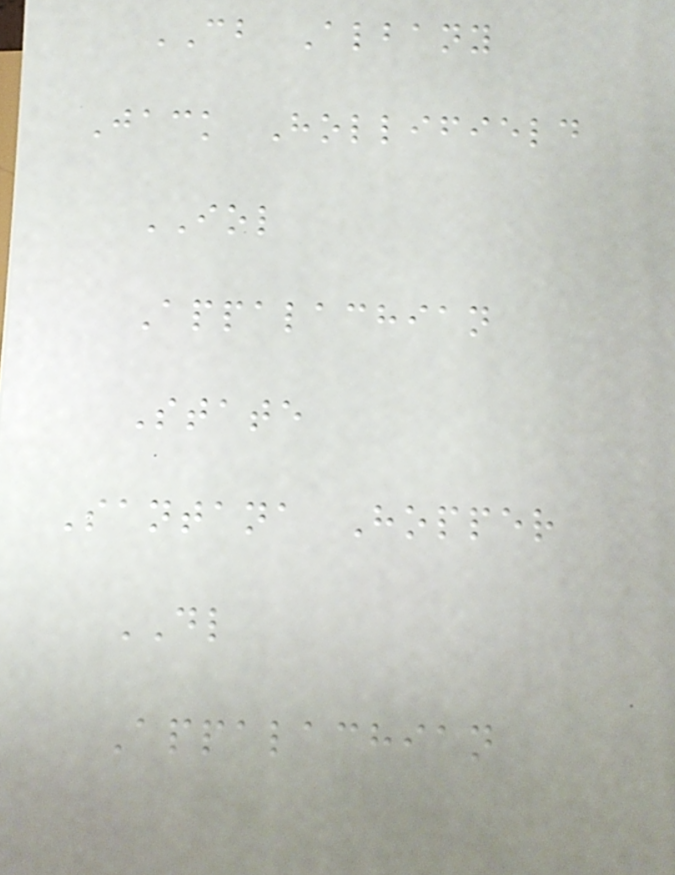CB Albany
Jack Hollifield
IOL
Appalachian
State
Santana Hopper
DL
Appalachian
